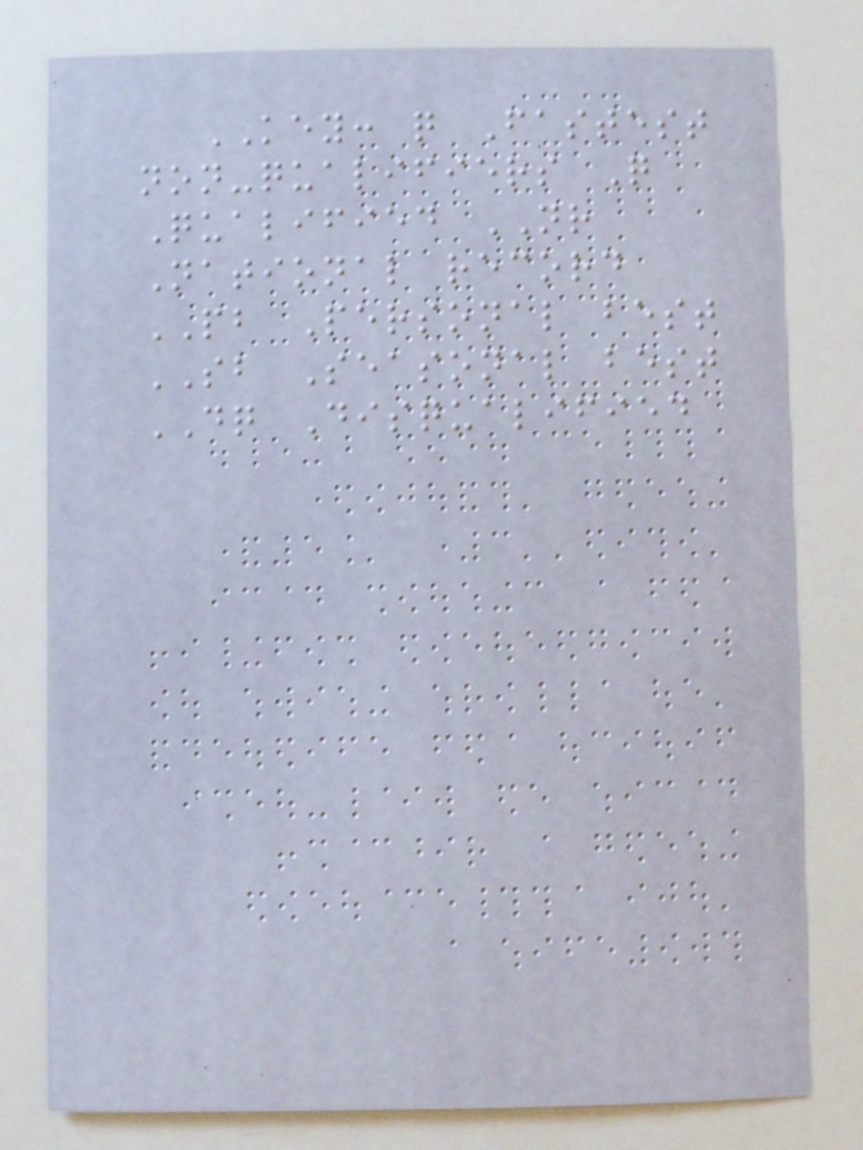KEY: q Fastest
non-qualifiers Q
Qualified NR
National record
PB Personal best
SB Seasonal best
DQ Disqualified
